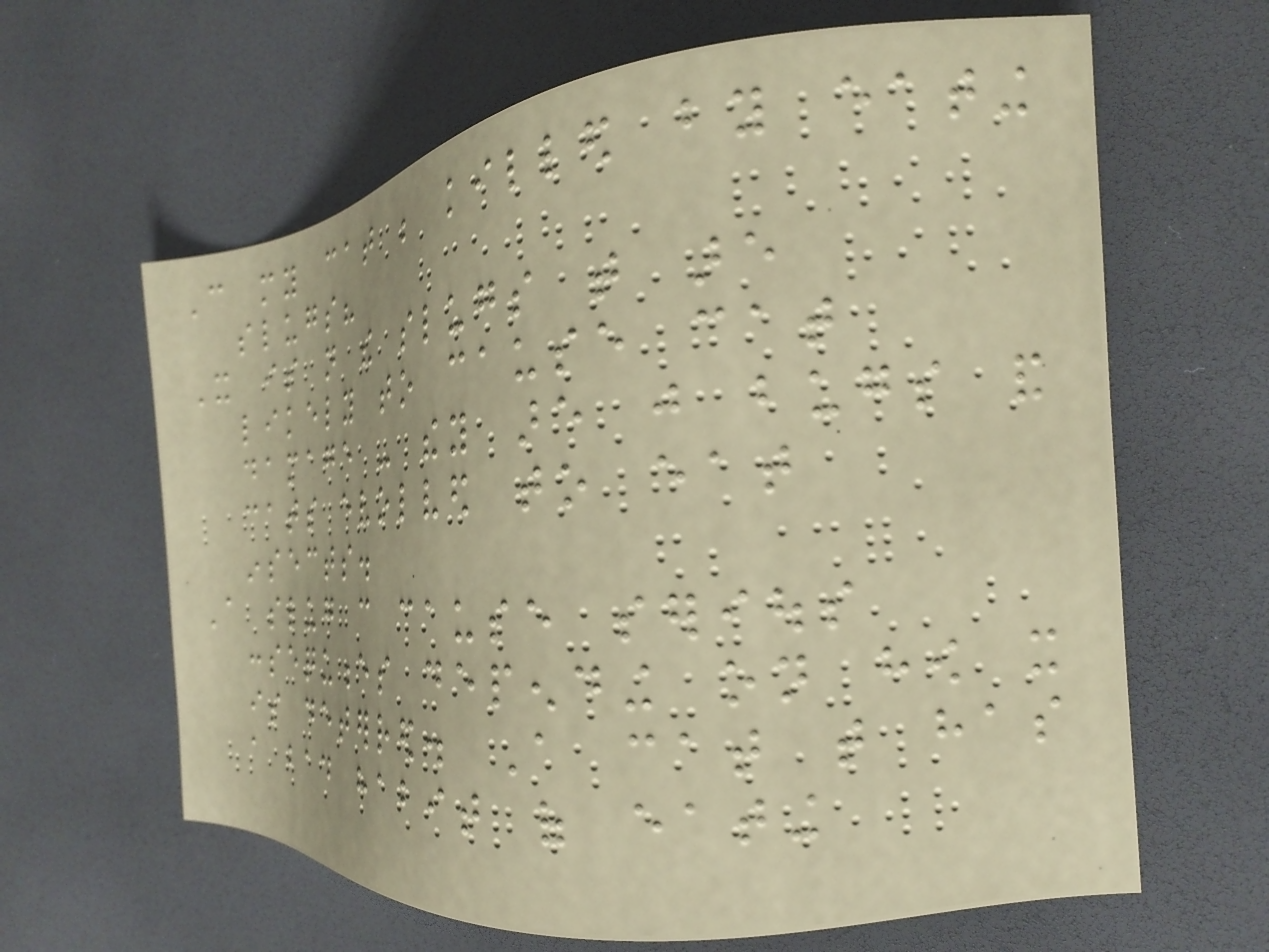Can my cat be killed by eating
slugs?
It is not the slugs that are
likely to cause cat
damage - they are just bugs and
cats evolved to eat
insects.
A slug can cause serious
consequences depending on how it
is deterred. A cat that has
a bad habit of eating
